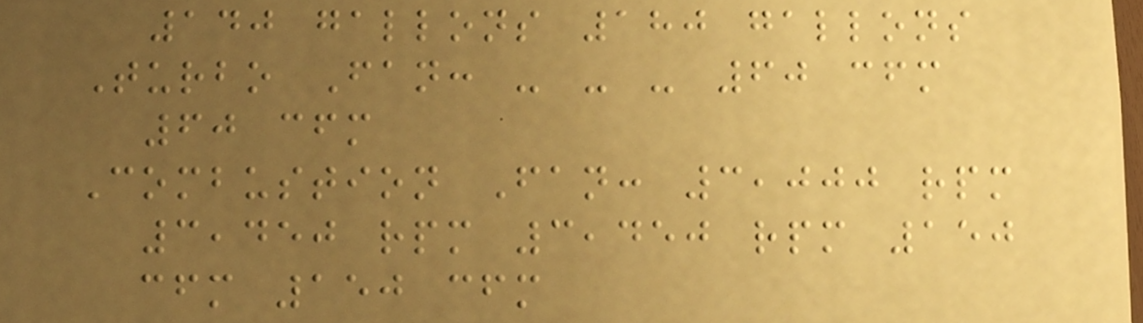140 gallons 180 gallons
Turbo Fan: - - - 60 cfm
60 cfm
Combustion Fan: 3,000 rpm
3,450 rpm 3,450 rpm 150
cfm 150 cfm
